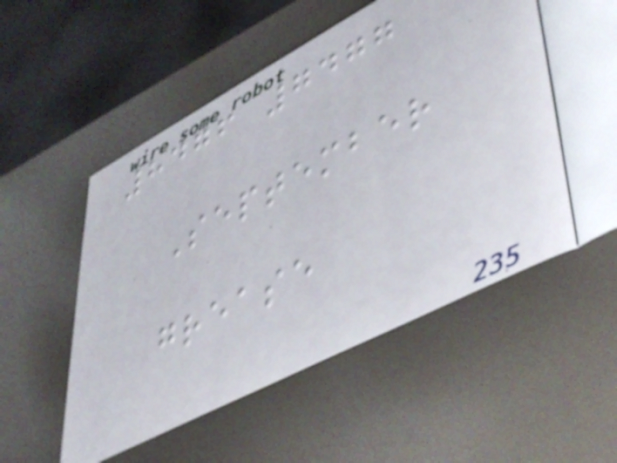8476 7477
September
grease
